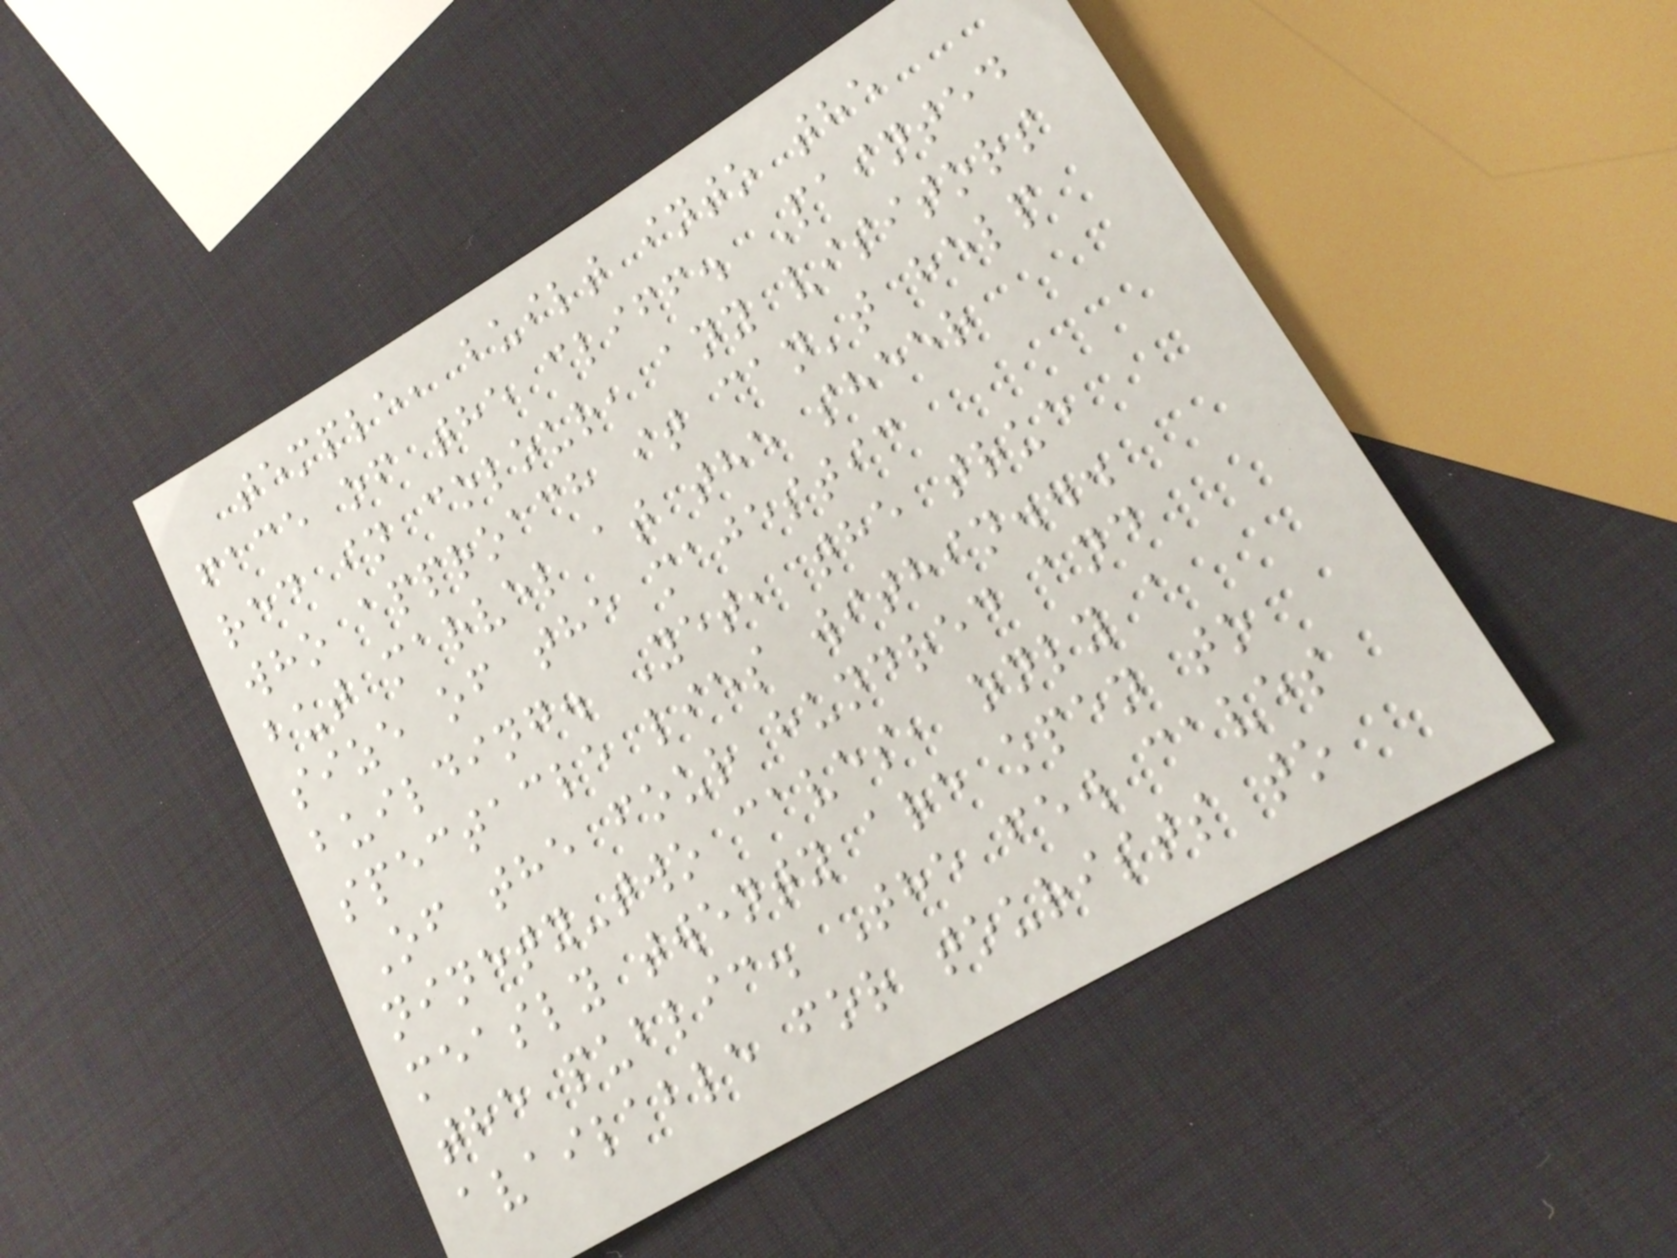temple, built into the
face of the cliff. Painted
red in colour, any visitors
who approach it can't help
but marvel at the sheer
size of the majestic
building. Yet, the true
spectacle lies within...
Of the four hundred and
ninety-two caves, only a
measly twenty are open to
the public. The few caves
available for tourists to
